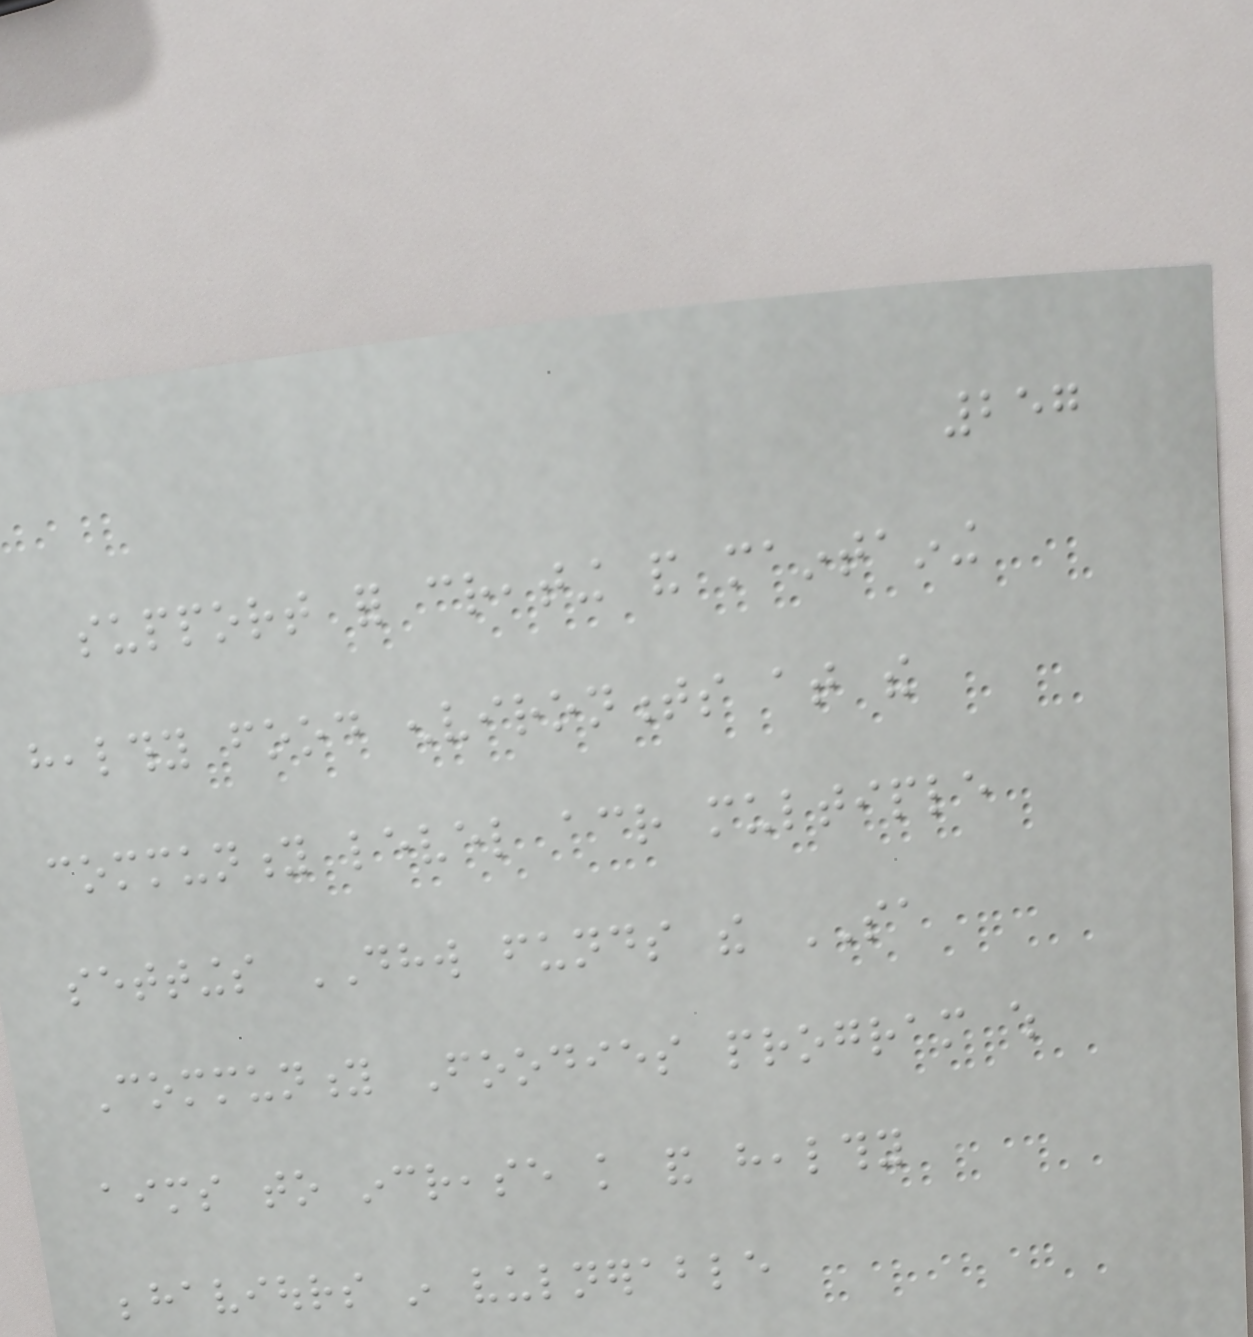257
support for creating and maintaining
healthy food environments at the
community level across multiple
settings DHW funds the SA
Community Foodies program which
aims to increase knowledge and healthy
behaviours in vulnerable
